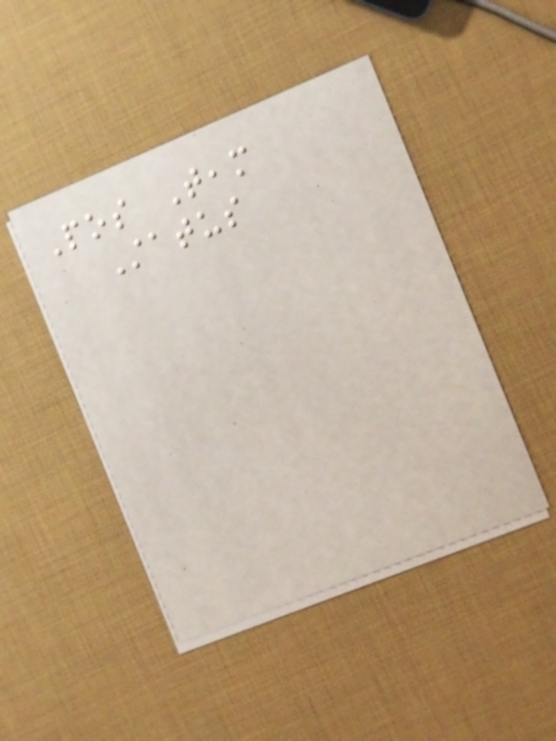Pos Team
Status
